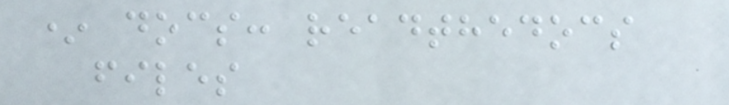* docs: readthedocs
files
